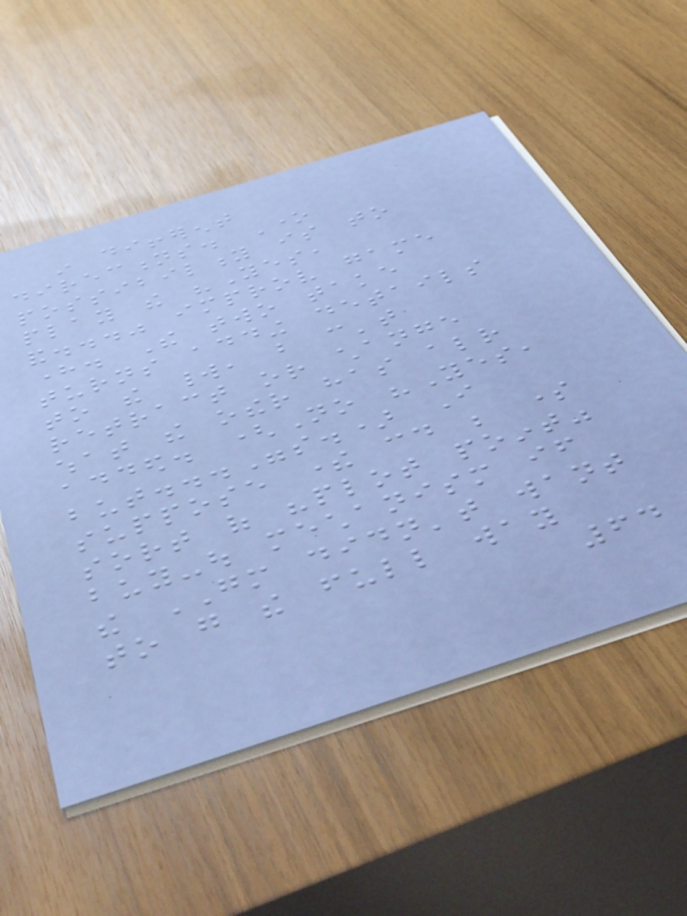in different
directions. One
possibility is to
play the "Yes,
and..." improv game
here. The two take
turns adding details
to the world, but can't
retract or change
what the other has already
added. (No "Yes,
but..."s.) I
suppose there could be some
sort of "plot point"
buy-out mechanism if
the GM didn't want
to go the full way
64
